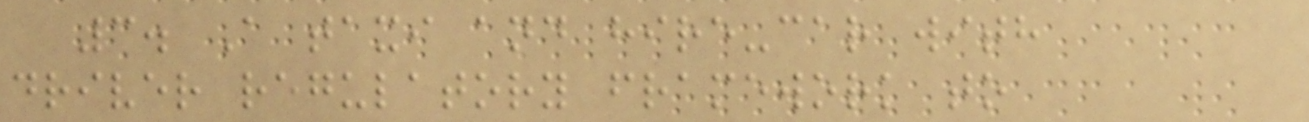3. A taxi and hire-car with
driver regulatory framework to
